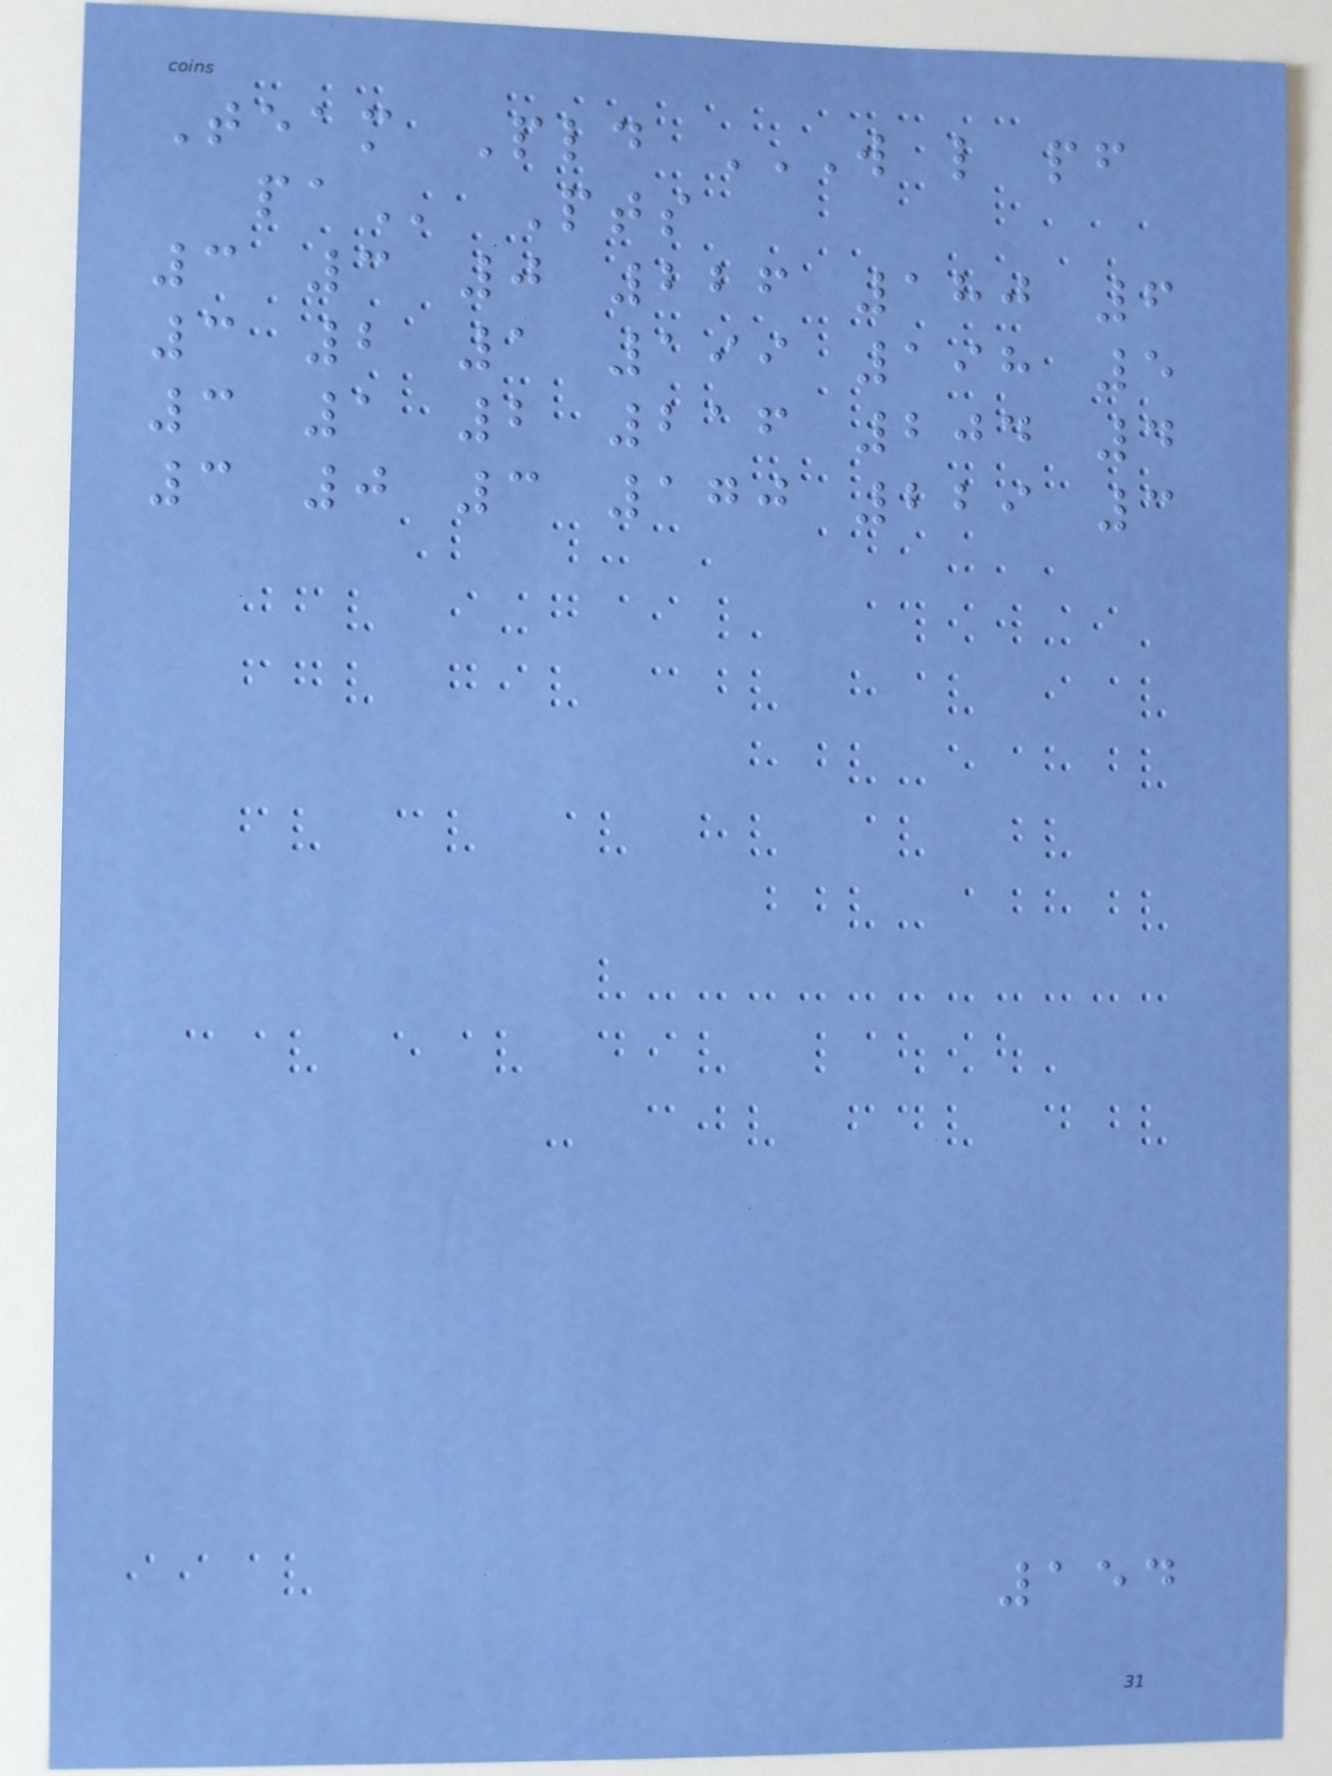Team Pld W L PF
PA Pts
3 3 0 226 180 6
3 2 1 199 198 5
3 1 2 216 204 4
3 0 3 170 229 3
154
